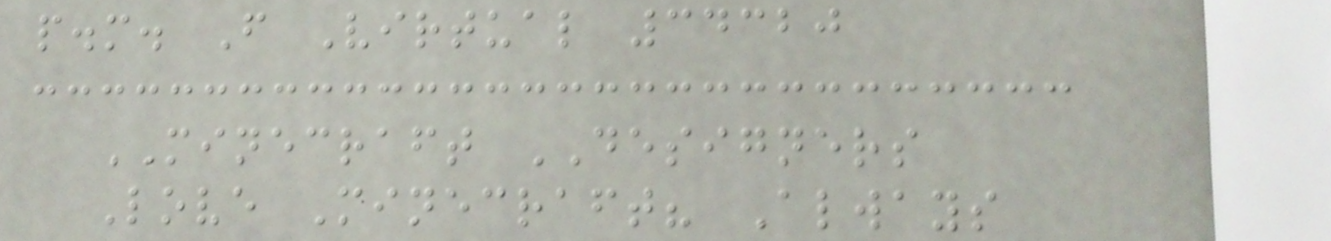p.m. F Virtual 34320
MINECRAFT DESIGNERS
Love Minecraft? Always
